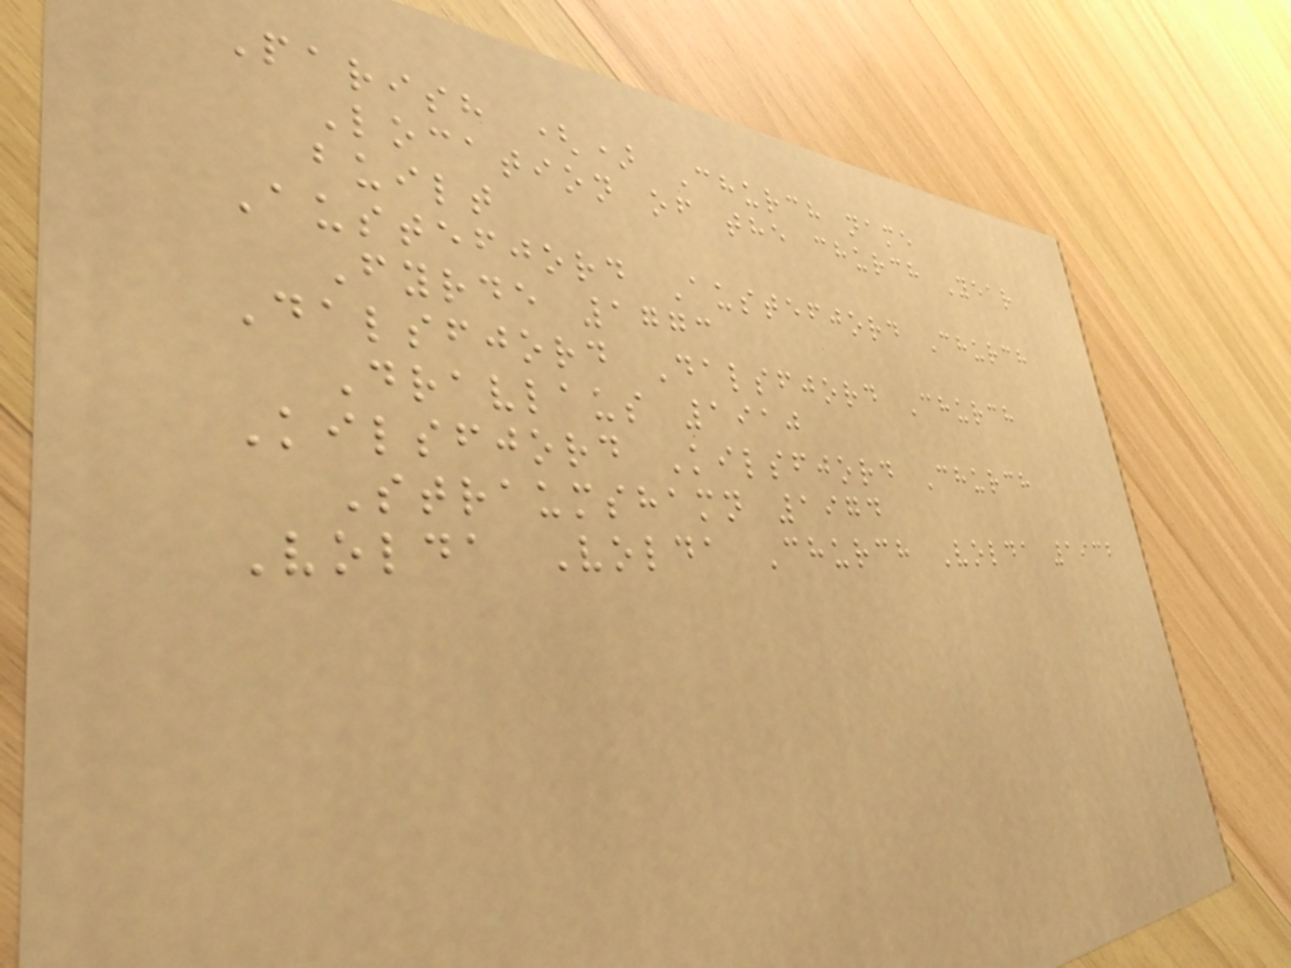Parish () Church name
Location of the church Year
built
Austefjord Austefjord Church
Fyrde 1773
Dalsfjord Dalsfjord Church
Dravlaus 1910
Kilsfjord Kilsfjord Church
Straumshamn 1974
Volda Volda Church Volda 1932
